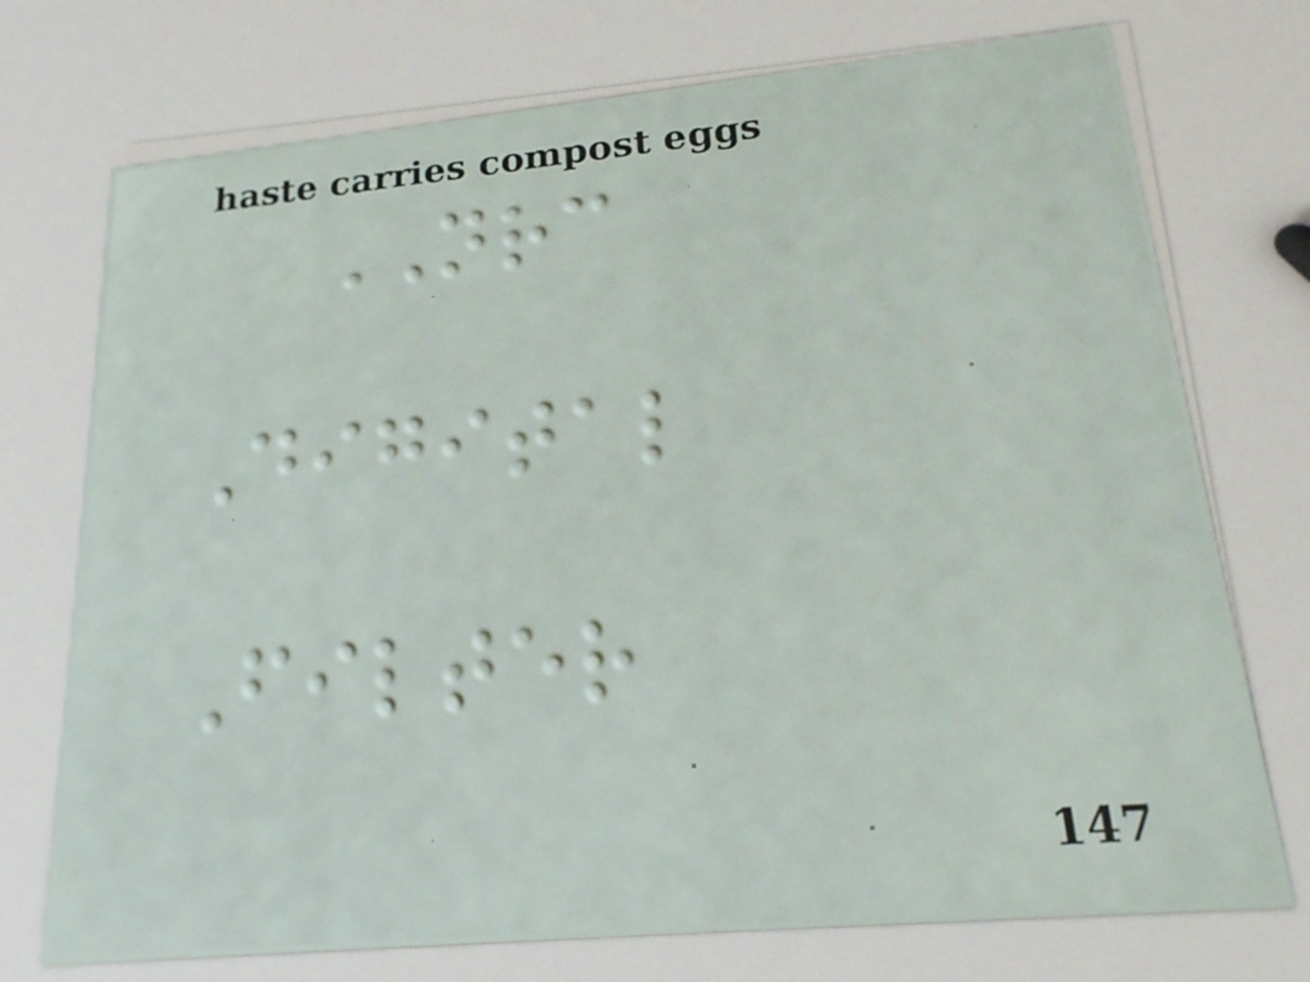NRC
Digital
Filter
